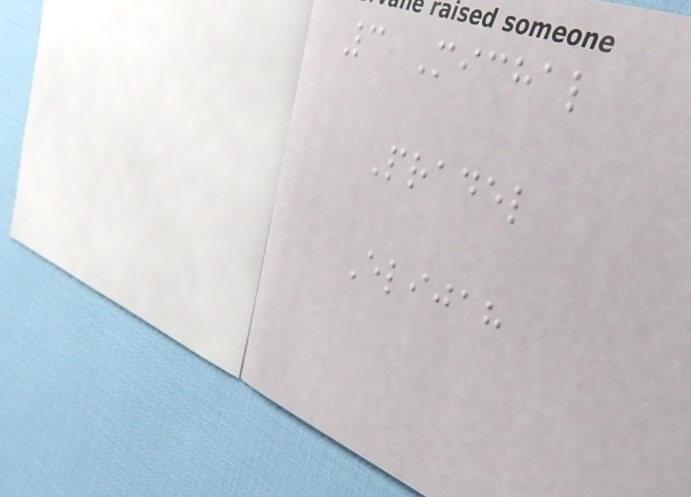3 Michal
Pradel
Elijah
